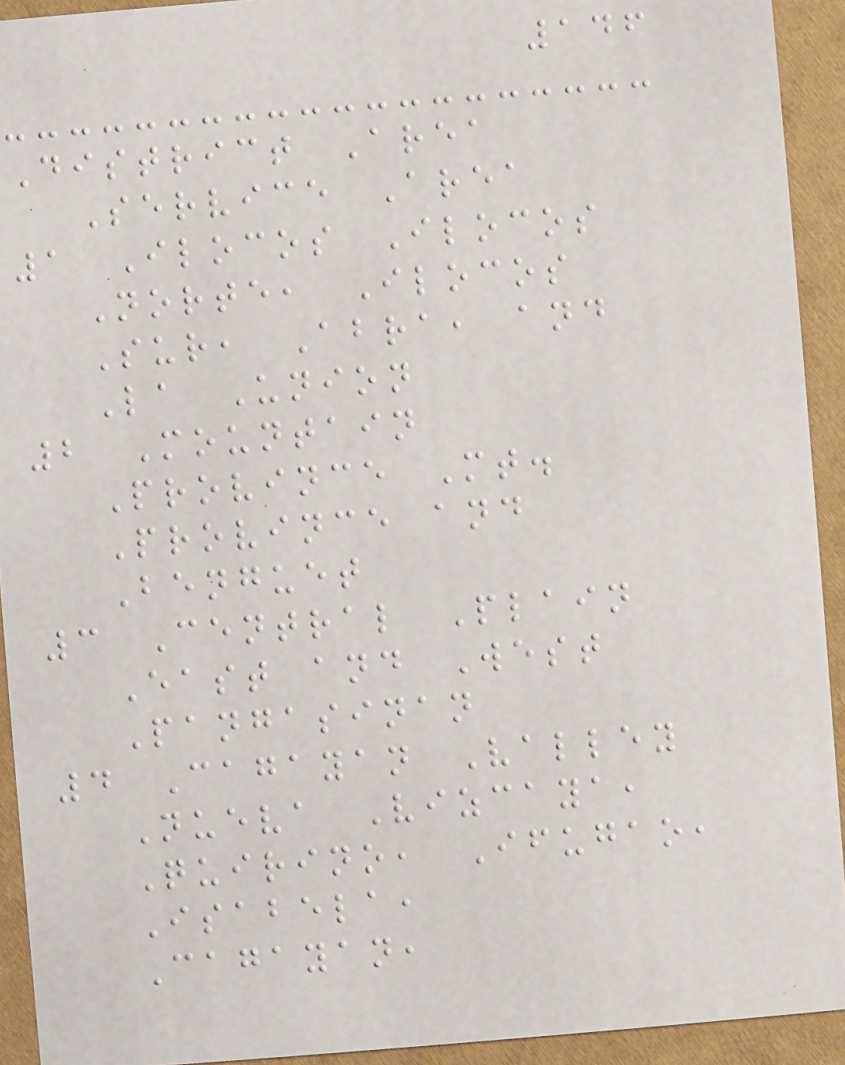146
District Area
Service Area
1 Ilocos Ilocos
Norte, Ilocos
Sur, Abra, and
La Union
2 Mountain
Province Mt.
Province and
Benguet
3 Central Plain
East and West
Pangasinan
4 Cagayan Valley
Nueva Vizcaya,
Quirino, Ifugao,
Isabela,
Cagayan,
